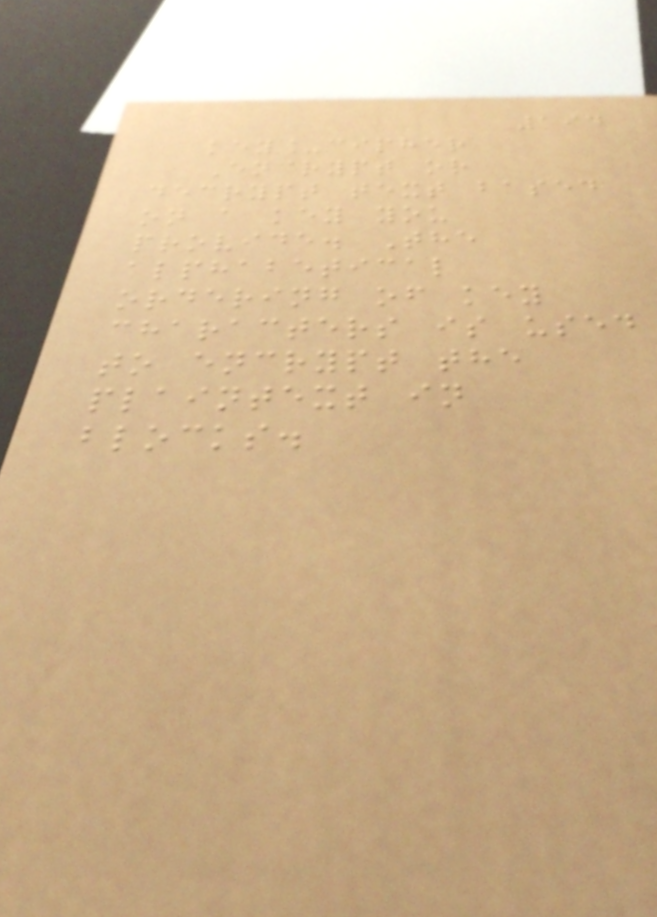194
key_cipher
Encrypt or
decrypt text based
on a key you
provide. The
alphabetical
ordering of key
characters is used
to encrypt the
plaintext in
blocks.
